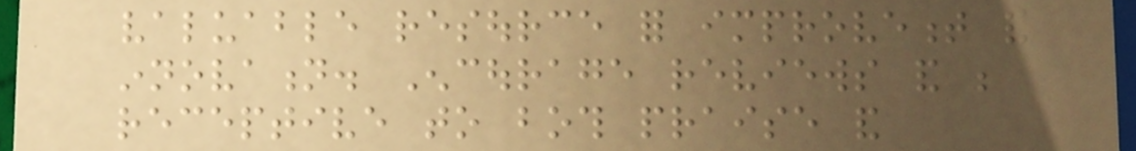valuable resource for improvement and
innovation. Encourage reviews and be
receptive to both praise and
